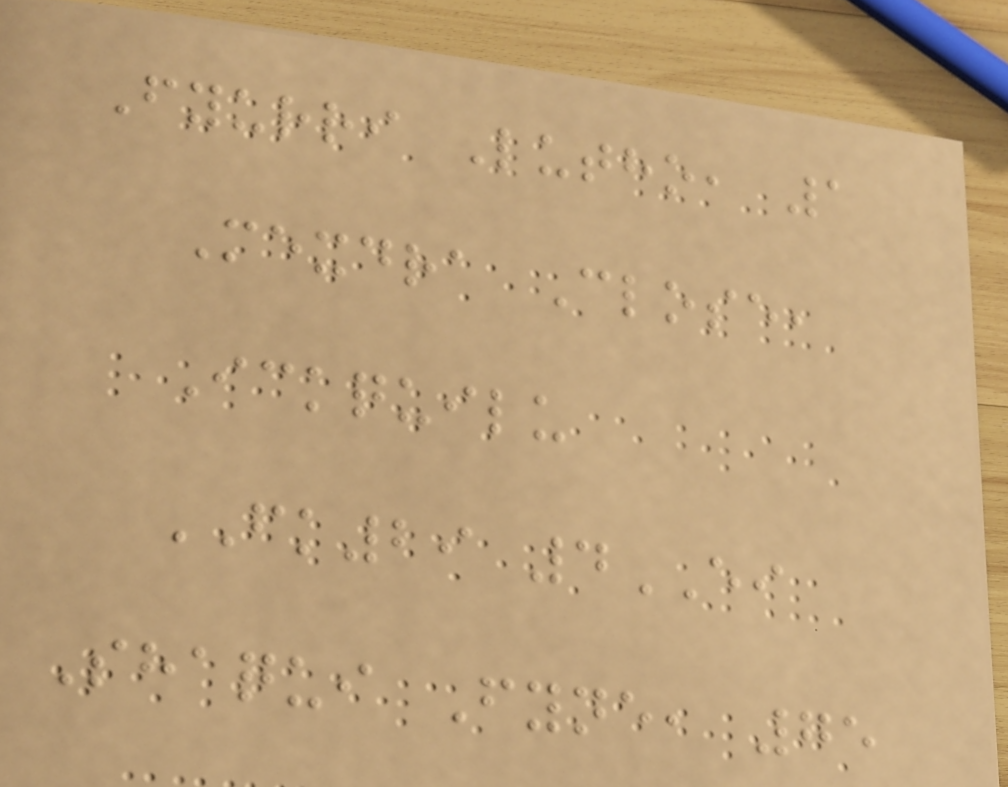Fyurri Lutho, 1
Mexdra Close,
Ickquilu
FK29 4EI
Shaqui Fyne, 75
